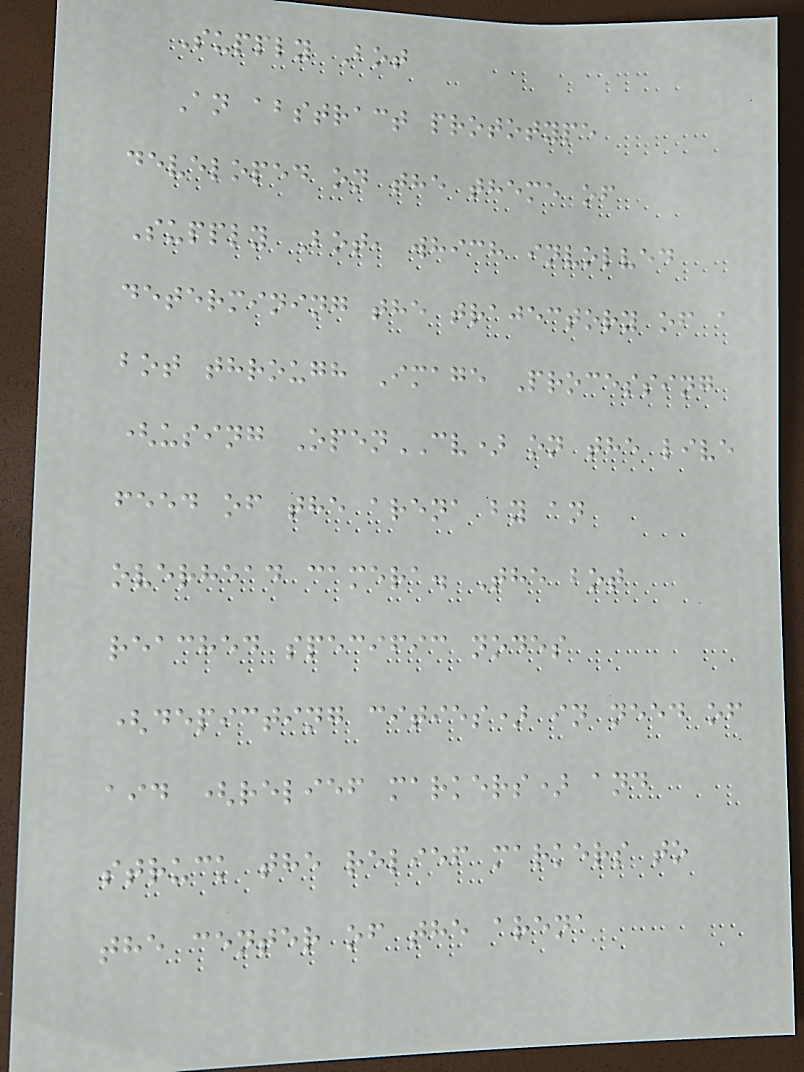Supply Bot
An abstract prototype
developed on the theme of
Supply Bot, which involved
determining the trajectory of a
bot through Image Processing
(using OpenCV) on the live
feed of the arena by an
overhead camera. The bot
reached specific nodes
(depicting cities) in need of
aid (relief markers) and
struck the relief markers to
the center of the arena
